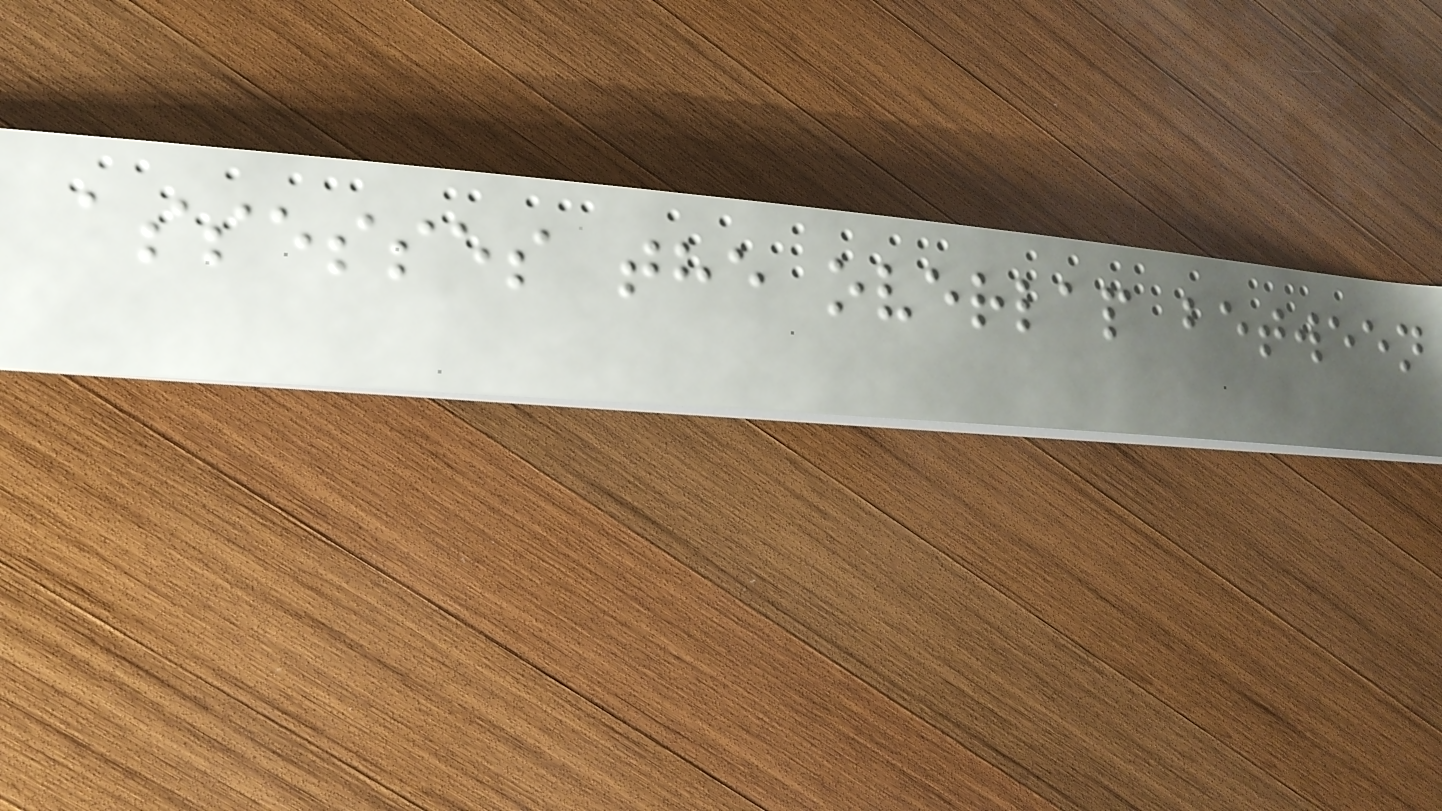assesses the overlap between
